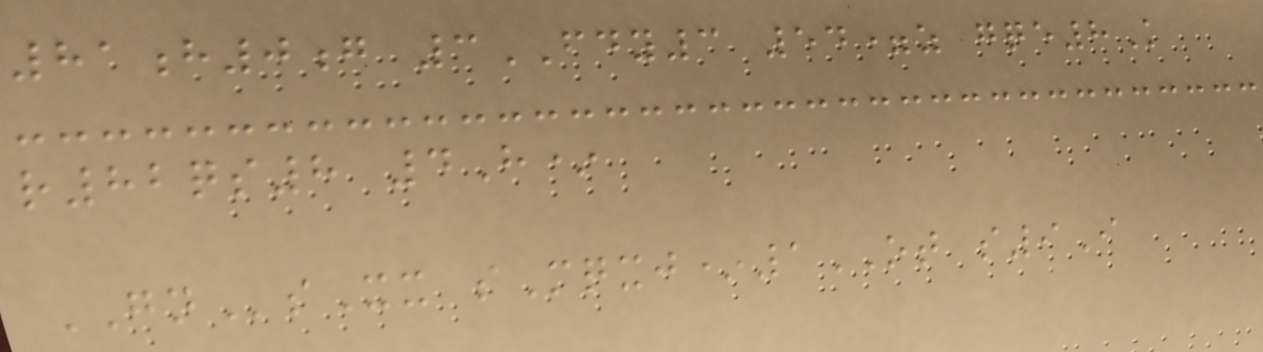81h0g 3FDY3 54=z gqe8K
r82qs8 4H*
GNsXx sMqxj*1OT s9I
